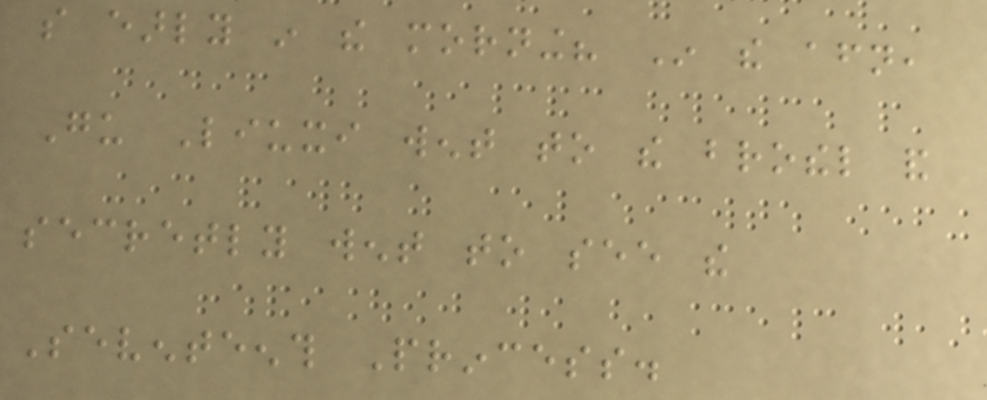so early in the morning? In the afternoon,
Gu Liuxi went to the brothel and
secretly went to see the
Seventeenth Princess.
